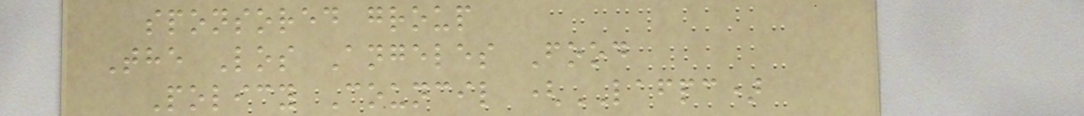sponsored group
The Los Angeles Food
Policy Council (LAFPC)
